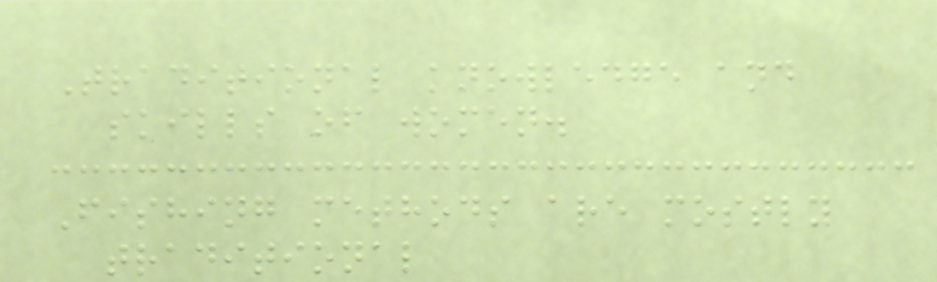Traditional knowledge and
skills of women.
Fishing methods are mostly
traditional
